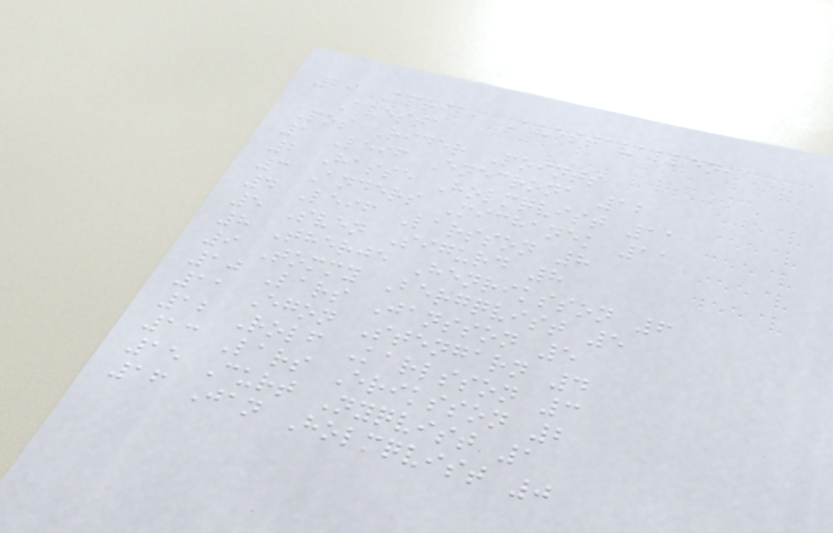29 April, Avestavallen,
Avesta
Pos Rider Points
1 Leif Enecrona 12
2 Hasse Holmqvist 11
3 Anders Michanek 11
4 Leif Larsson 8
5 Sven Sigurd 8
8 Therje Henriksson 6
9 Tommy Bergqvist 5
10 Lars Jansson 5
11 Egon Stengarn 4
12 Rolf Karlsson 3
13 Lars Eriksson 2
15 Curt Nyqvist 1
16 Jan Holmqvist 0
